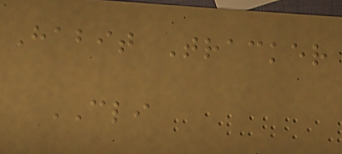Habit Tracker
CLI
